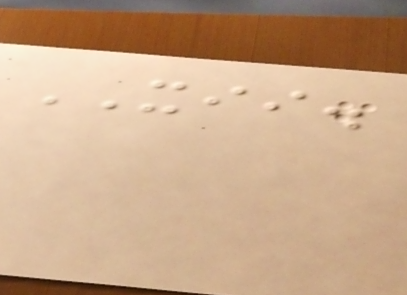XII.
